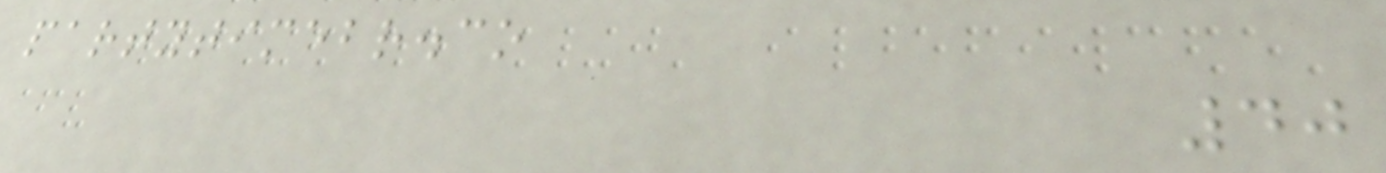partytimebr.co
40
